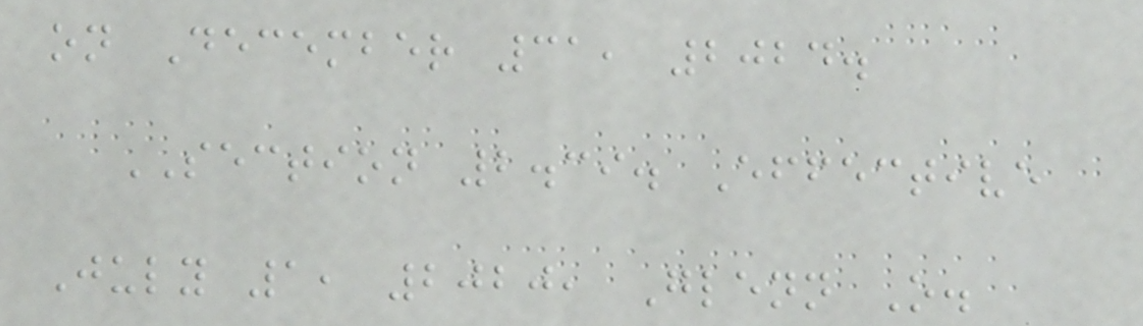on December 31, 2024.
SECTION 2.39. Effective
July 1, 2020, Glenn O.
